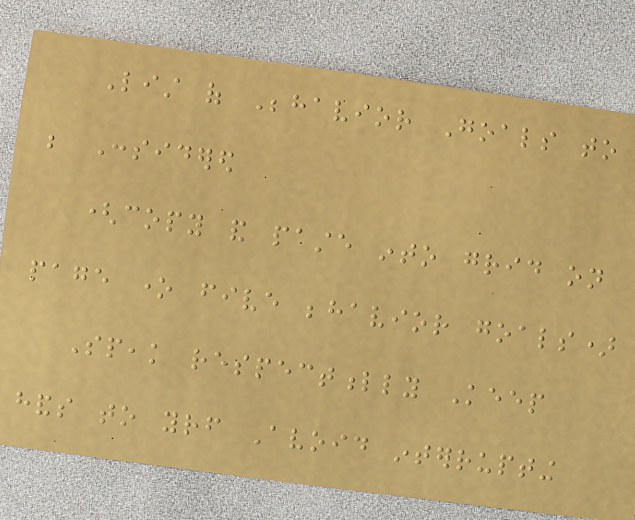List of Behavior Goals to
be Considered
(copy and paste into grid on
page one five behavior goals)
Speak respectfully Keep
hands to yourself Avoid interrupting
